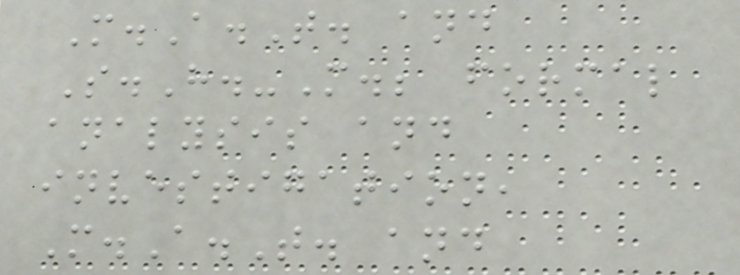M.A.T. and
S.H.-M.; formal
analysis and
investigation,
M.A.T. and
